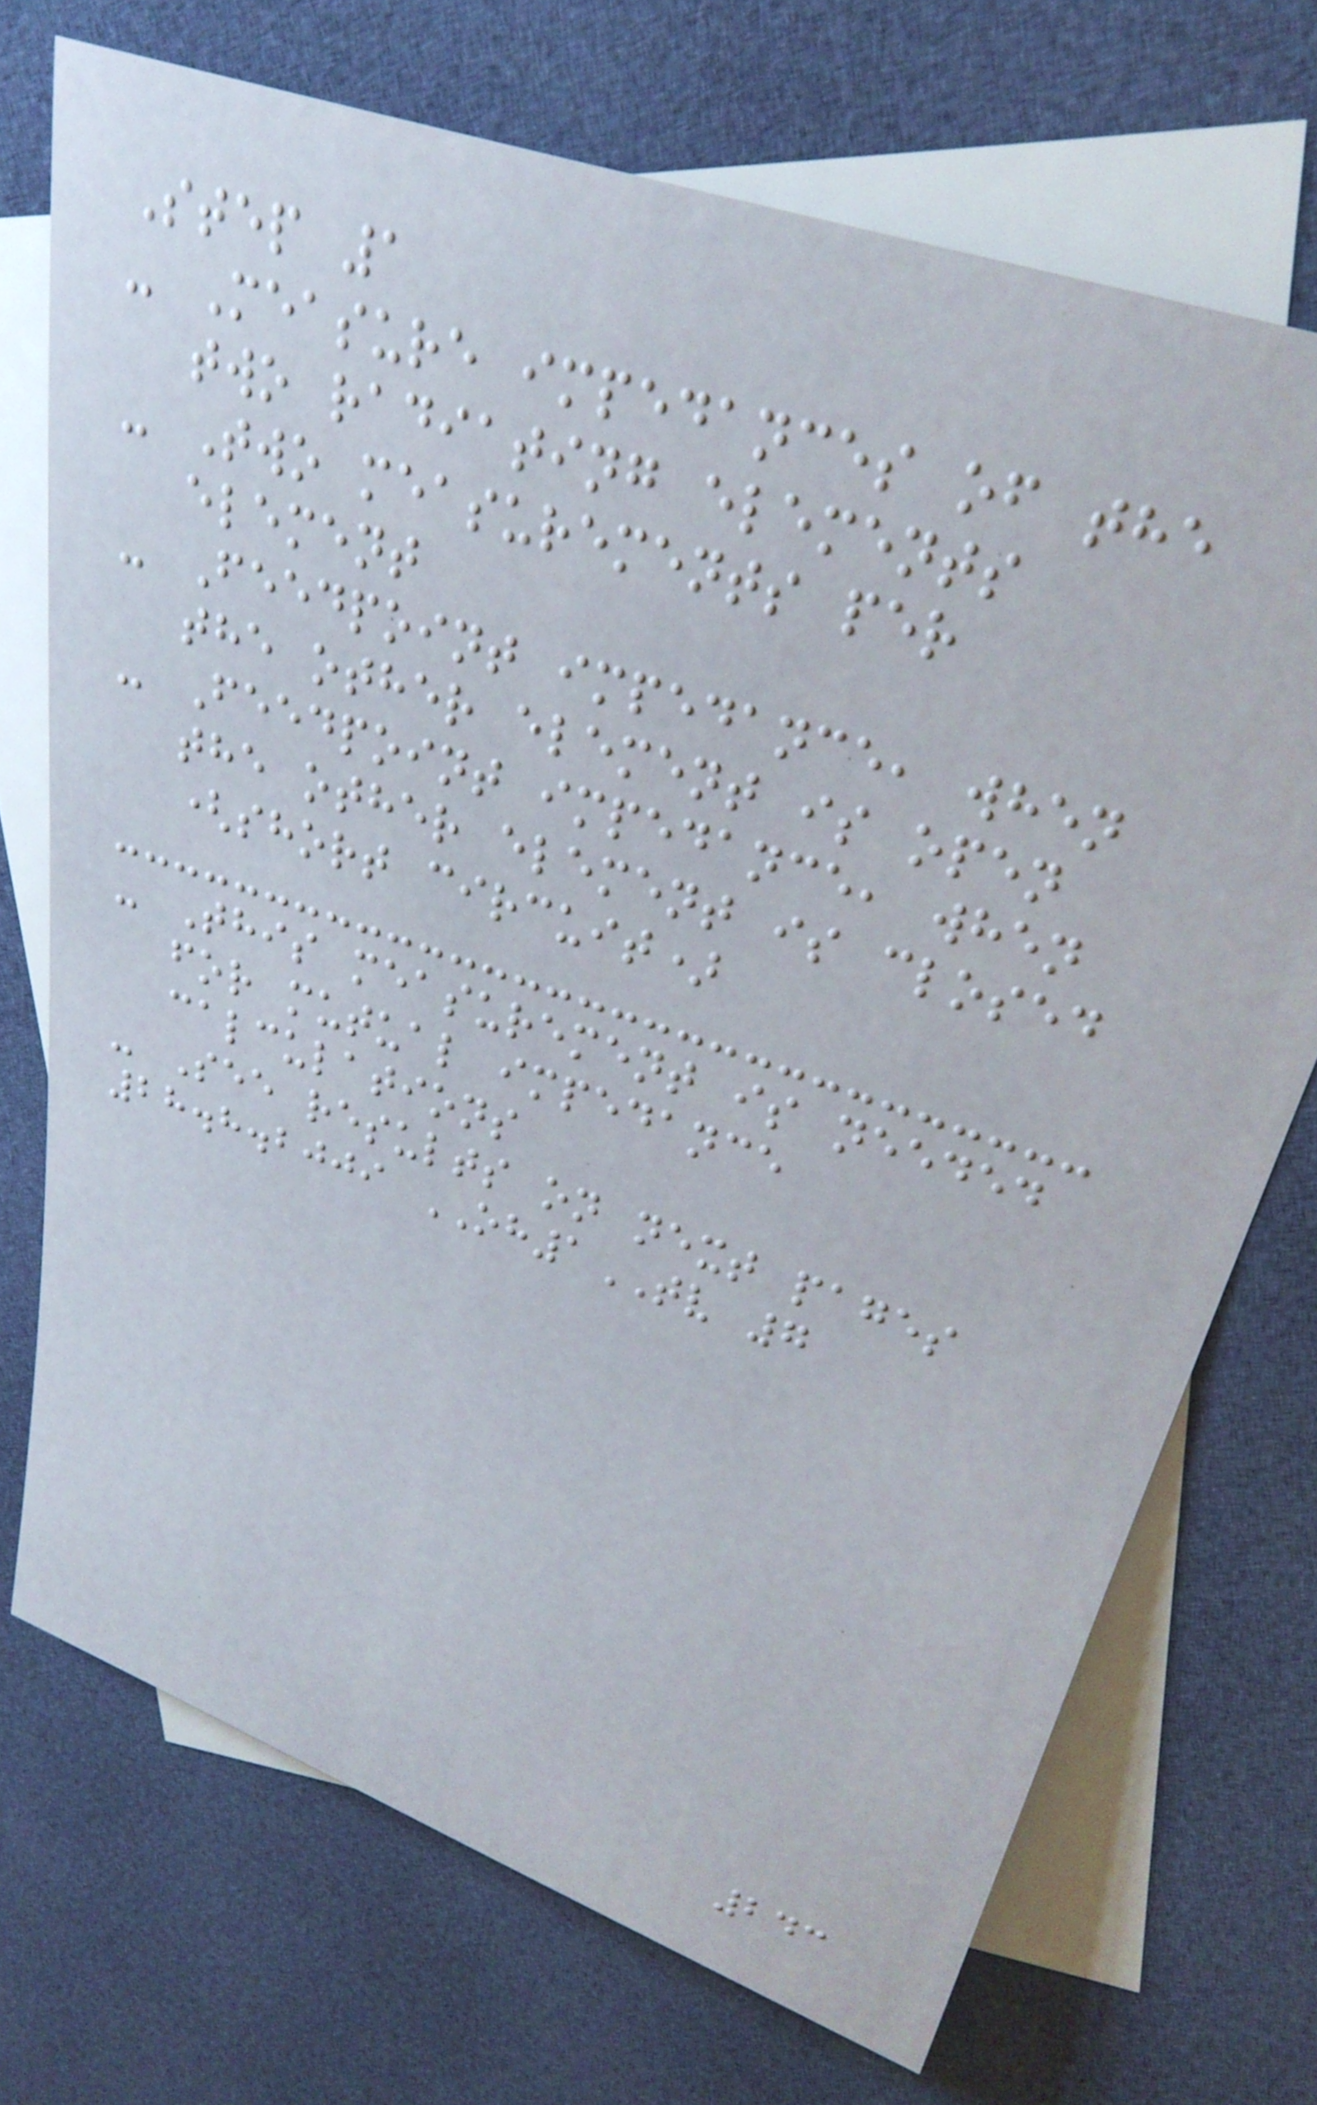Step 1
- Measure impedances of the
two radiating elements
- Two measurements per
element
- Feedpoint impedance, when
the other element is open
- Feedpoint impedance, when
the other element is closed
(short circuit)
- This measurement is needed
for mutual impedance
calculations
- See results on next pages
28.8.2009 OH1TV 7
243
